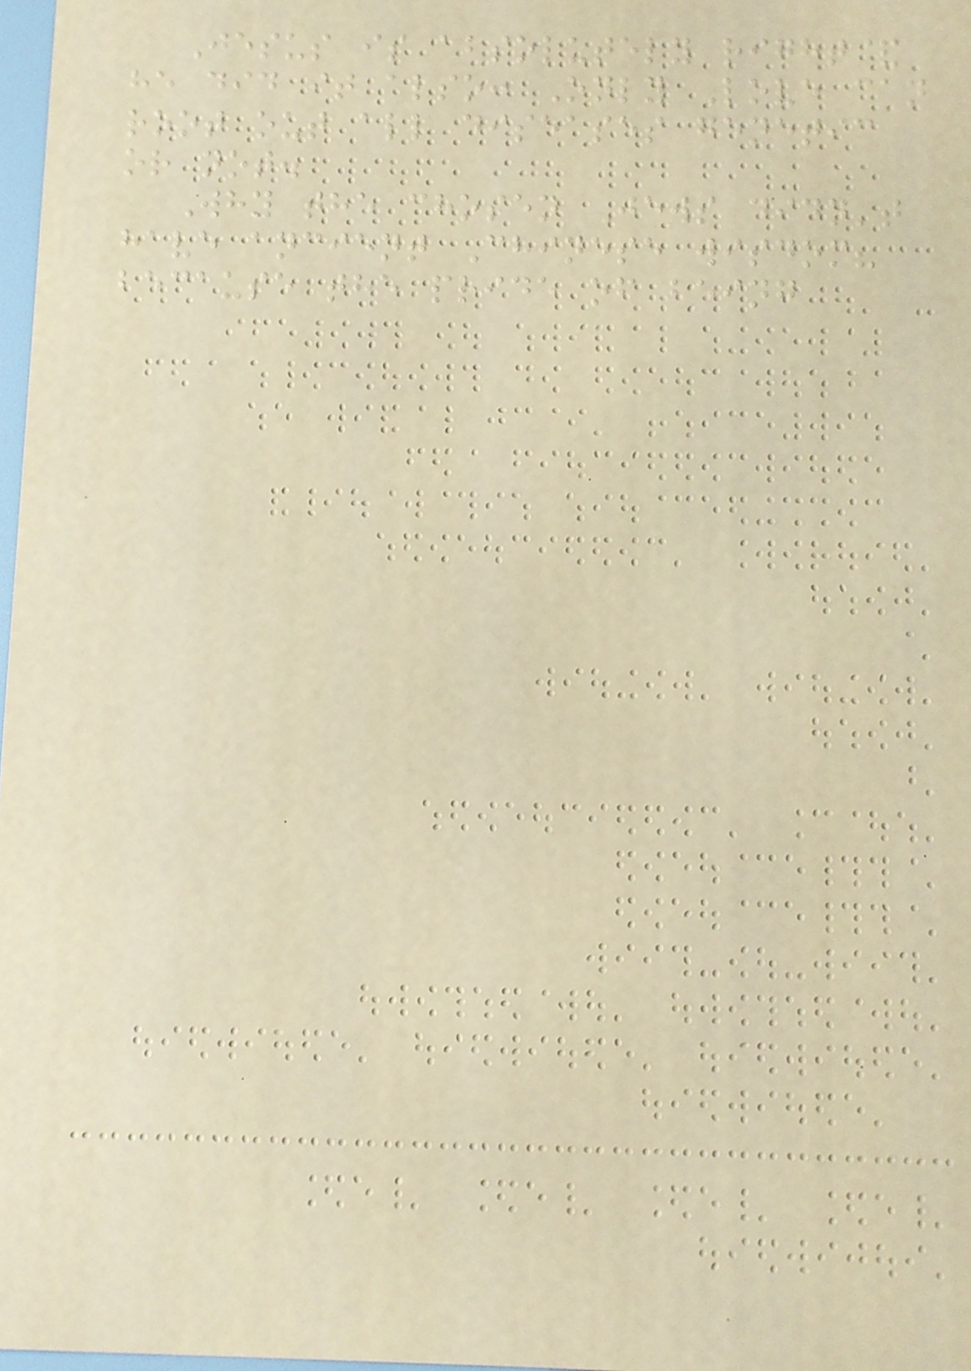Jesus is absolutely right&
he did it also: Only Love can
root out all diseases genetic
or not.
Why the chosen Jews didn't
have ancient Chinese wisdom?
because the pride of being
